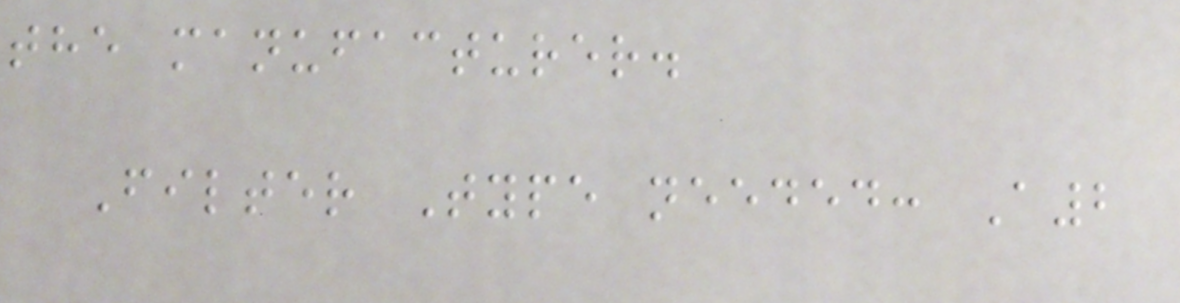the manufacturer.
Filter Type needed: A2
